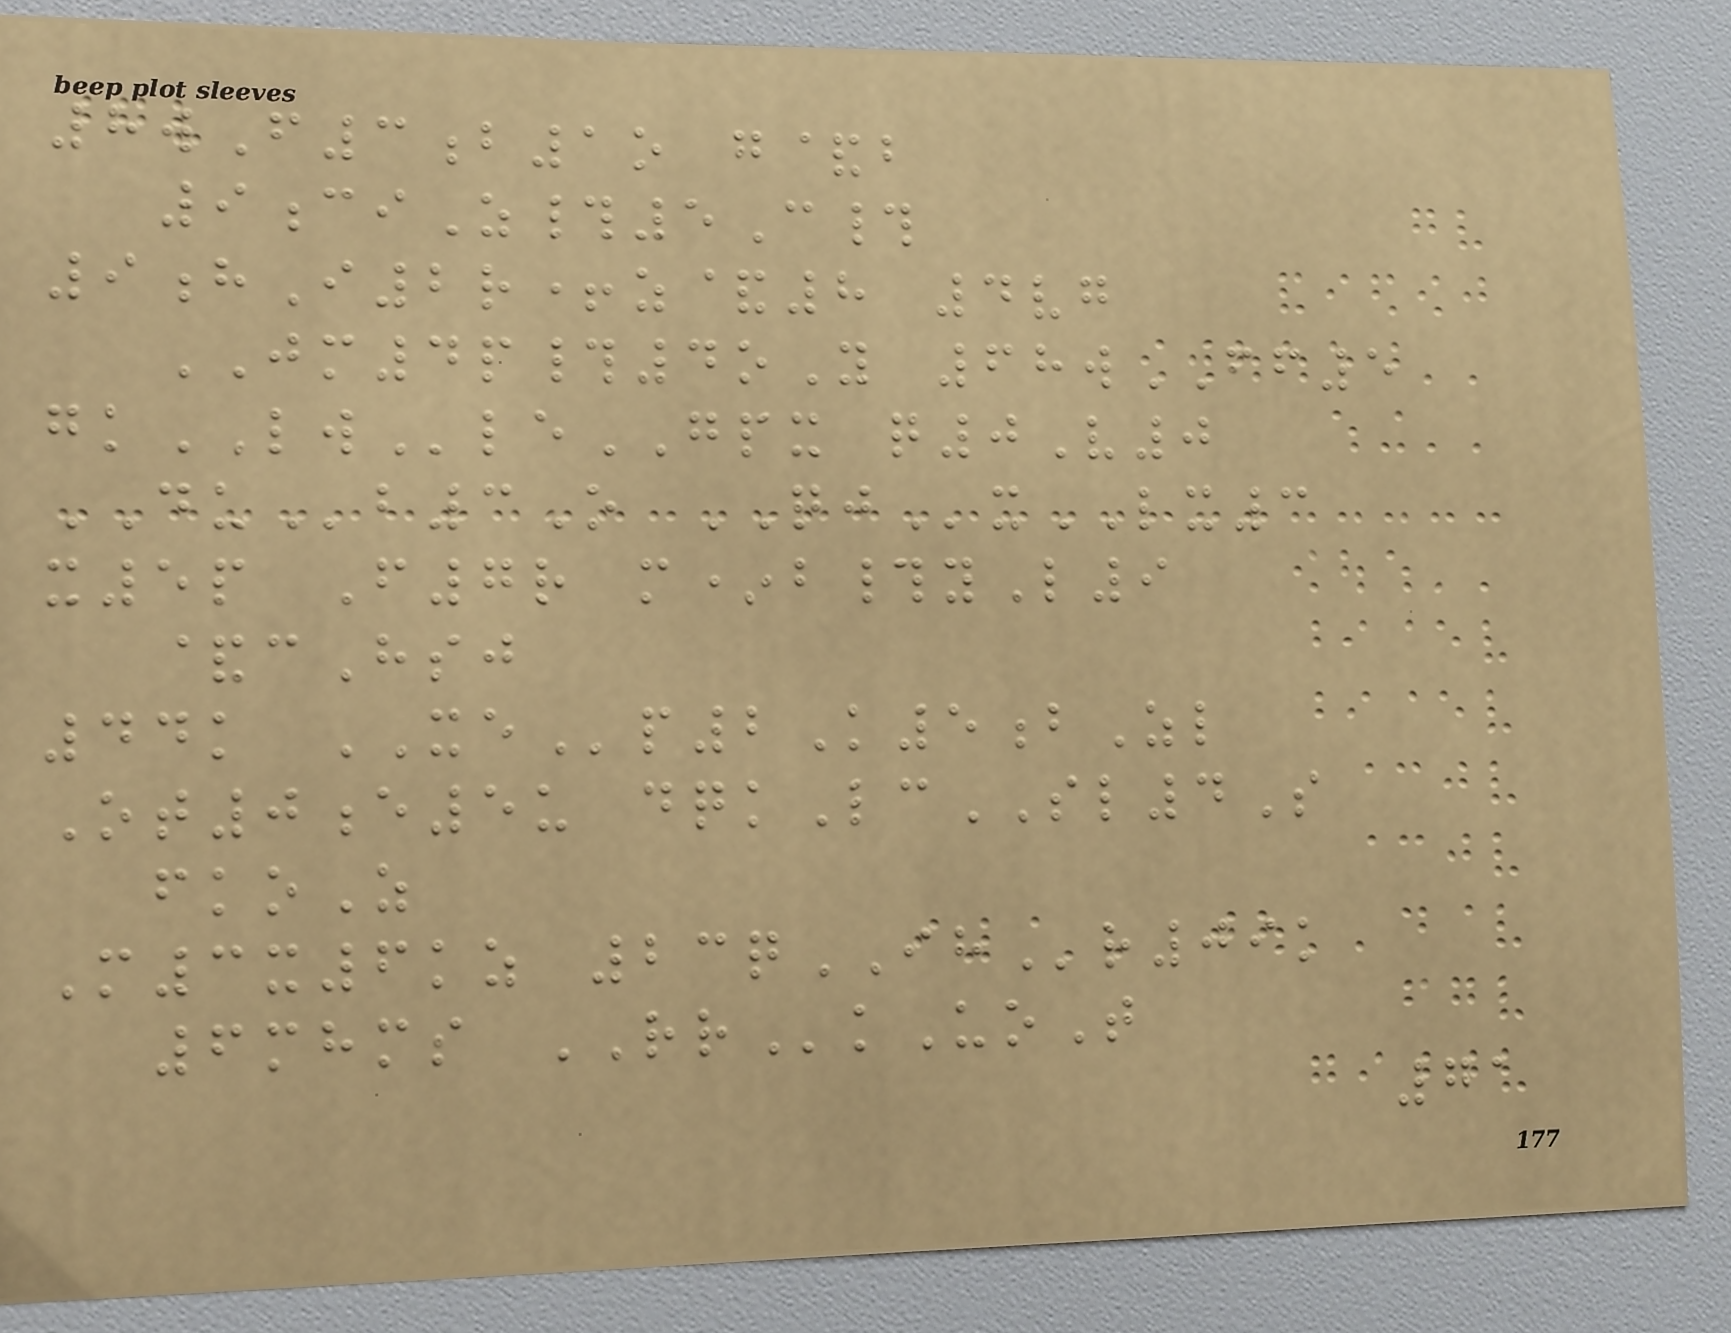8wF3b1o g&b
9ciZ#5C#
9hI2r+z&8 4vg
JM4p#4oY 68wFF5
gkLWleGPX q0V0
DUb3O QJxLX3
x5p F7r m*b#yL9
&cHsj
44k XEp2K5bZl
Ot0e5u dqkLcSL4S
fkoZ
M3x6kz 23qIHr09k
6mhms RRkUoT
71
